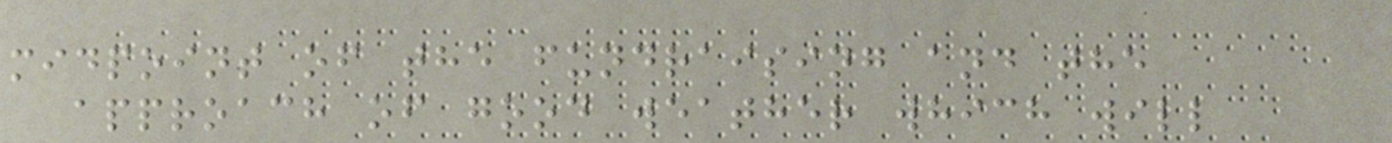midpoint of the fundraising and the
approach of good weather which will
